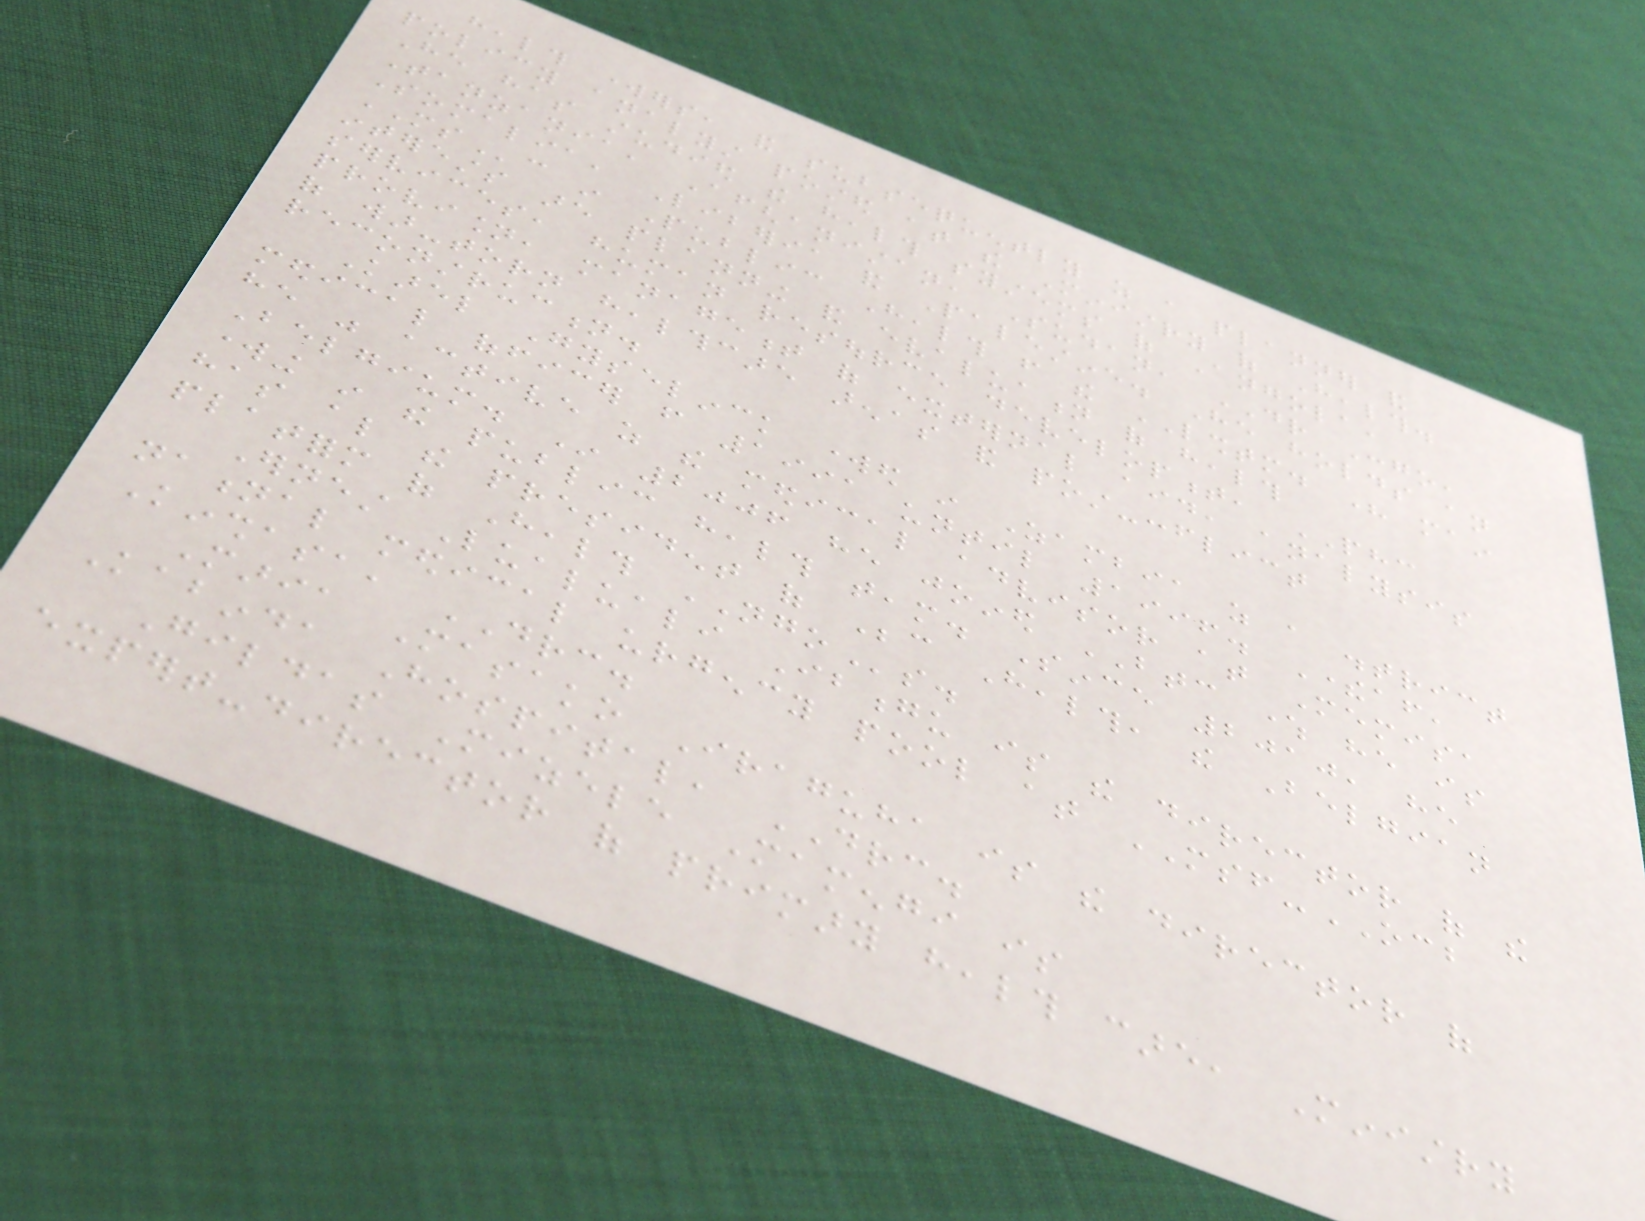health workers, and subsequently as a planner and
policy analyst posted at the Ministry of Health.
He has studied the health systems of Angola,
Tanzania, Afghanistan, Sudan, DR Congo,
Somalia, Liberia and Palestine. He holds an
MSc in Public Health from the LSHTM. His main
interests are planning and evaluation of health
services, human resource development, PHC
provision, management of external aid, analysis
of war-torn healthcare arenas and post-conflict
reconstruction.
Karel Gyselinck worked in Zambia as a district
medical officer from 1991 until 1996. Thereafter,
he was active as the medical advisor at Memisa
Belgium. In 2006 he joined BTC where he is
working in the public health team. Since 2010, he
has also the president of Because Health, the Belgian
platform of Health NGOs.
Ernest Lualuali Ibongu is the director of the
national medical urgency pool at MSF-OCB
Kinshasa, DRC.
Maria Masako Iraguha is the director of
Kabinda Hospital, DRC.
Gildas Mizele Mamengi is
expert-director of primary health care, Ministry
